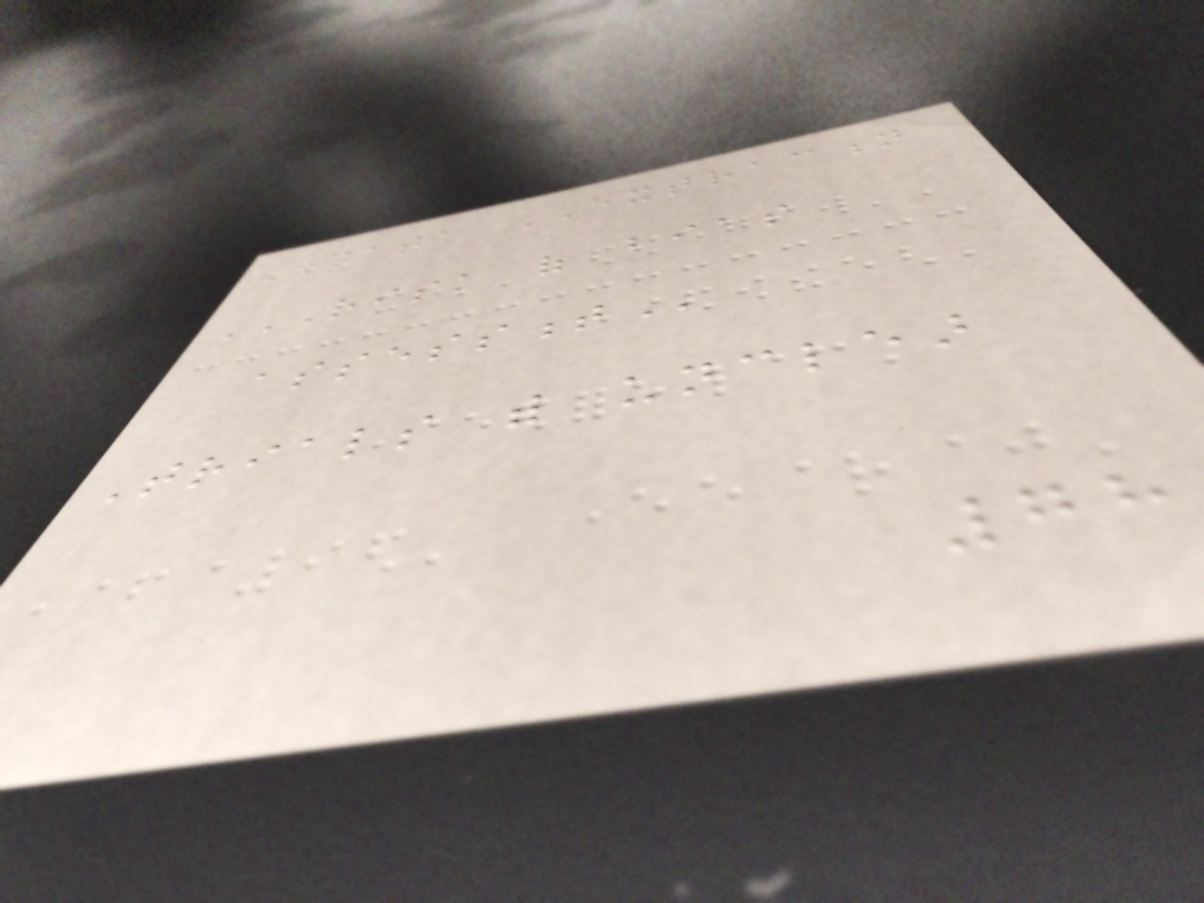DATA EXTRACTION
RISK OF BIAS
ASSESSMENT
Trials with unclear
78
